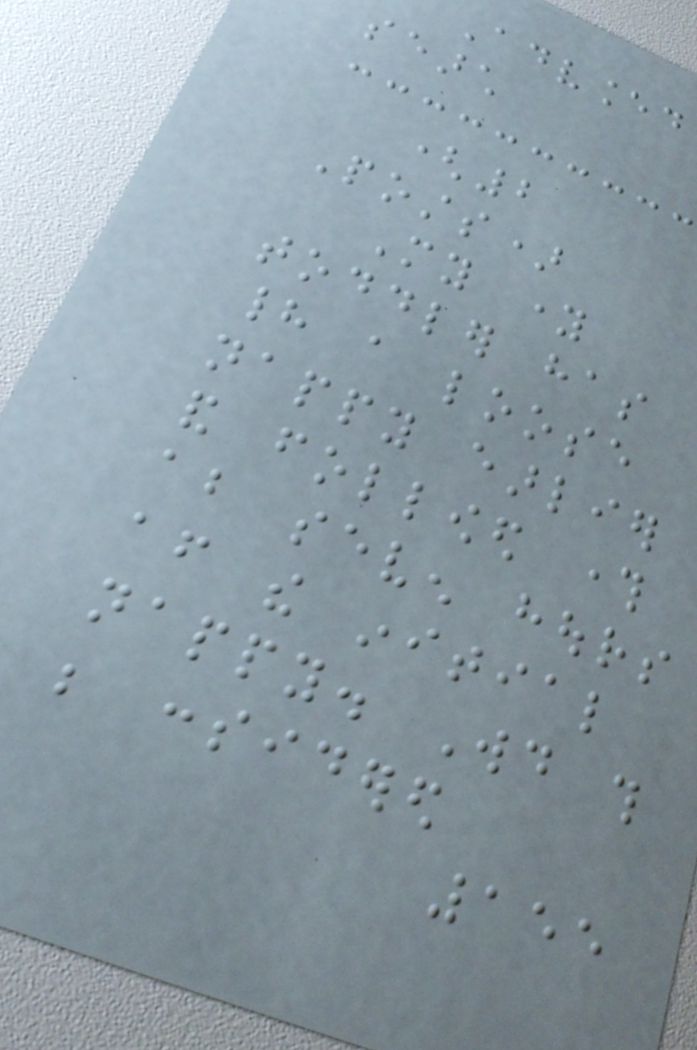Advanced
search
(2
Posts)
My young
toddler has
had a loose
nappy earlier
and followed through
about seven hours
after the initial
nappy. Would this
be considered
155
